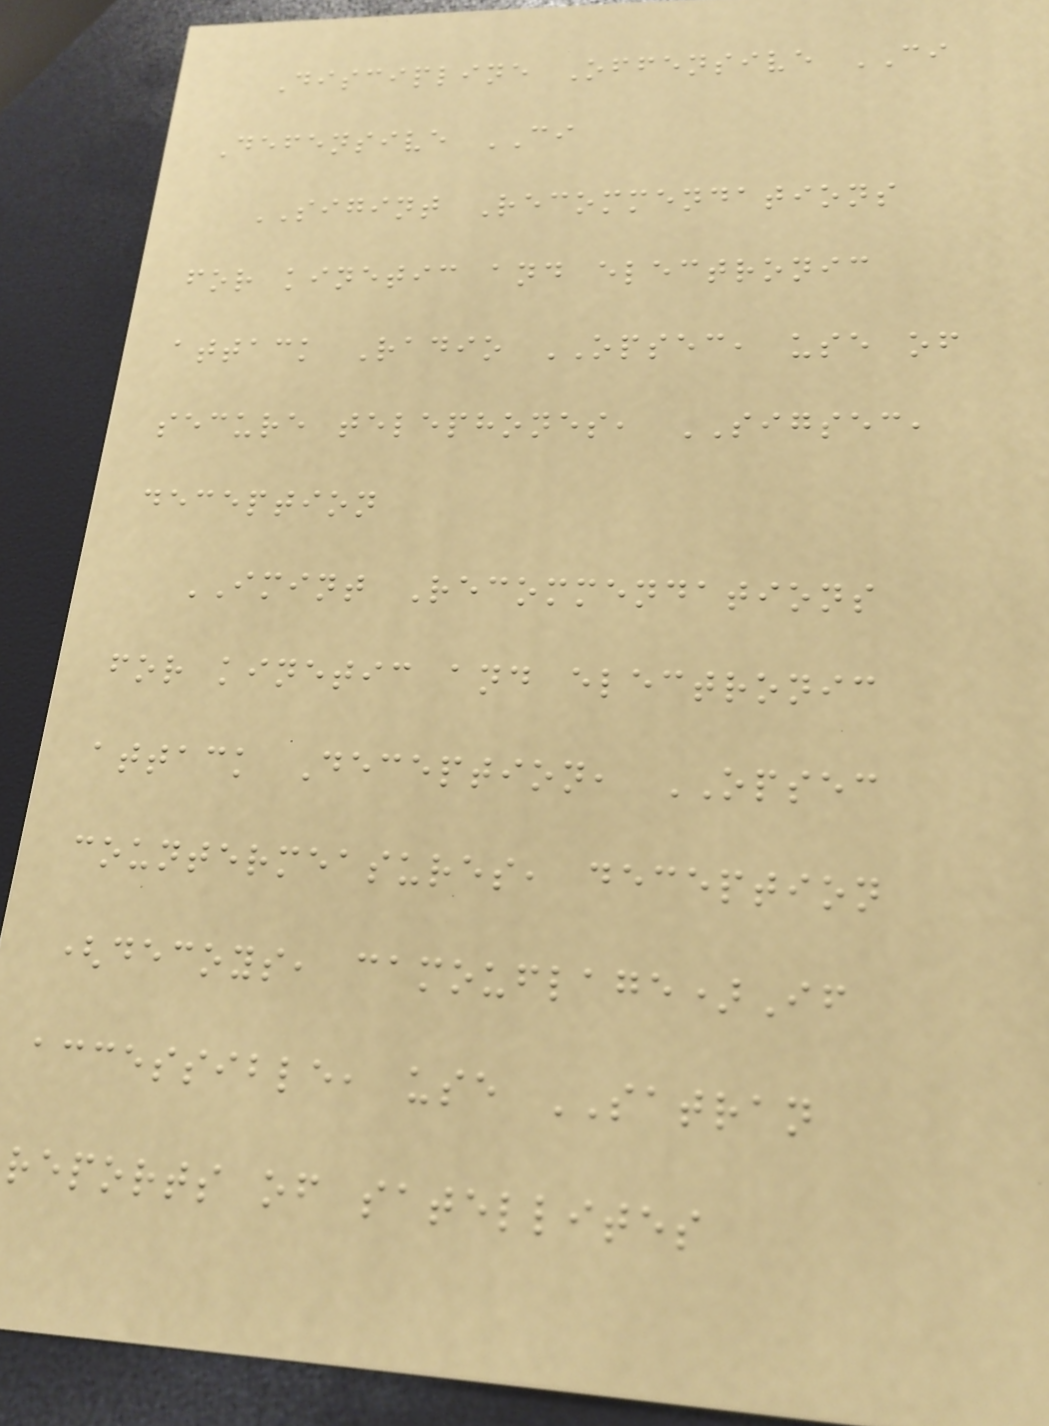Discipline Offensive CI
Defensive CI
SIGINT Recommendations
for kinetic and electronic
attack Radio OPSEC, use of
secure telephones, SIGSEC,
deception
IMINT Recommendations
for kinetic and electronic
attack Deception, OPSEC
countermeasures, deception
(decoys, camouflage)If
accessible, use SATRAN
reports of satellites
